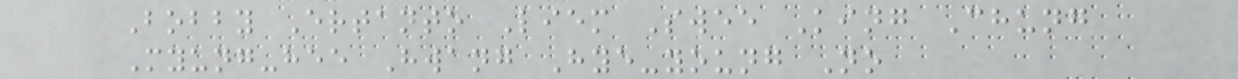Bobby Ertanto Liem Swee King Chung
Myung-hee Hwang Hye-young No
